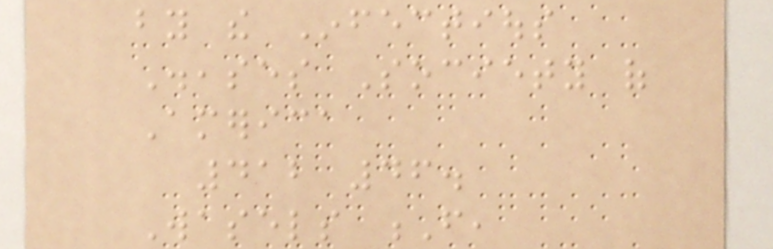by the Infectious
Diseases Society of
America
412 46.
Wasels F,
